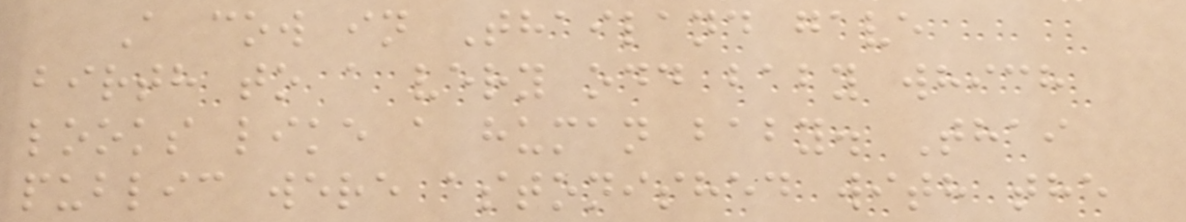A cow in Thailand gave
birth to a very odd baby which
looks like a human baby. Thai
public were astonished with the
